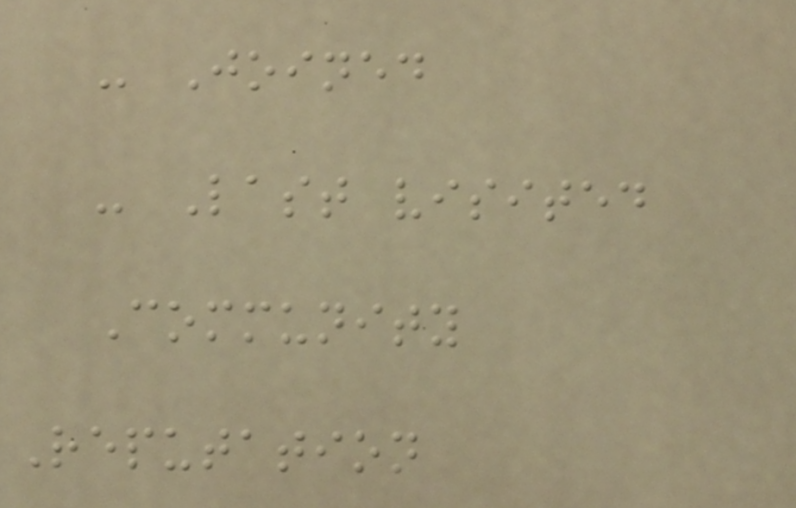- Joined
- Last visited
Community
Reputation
